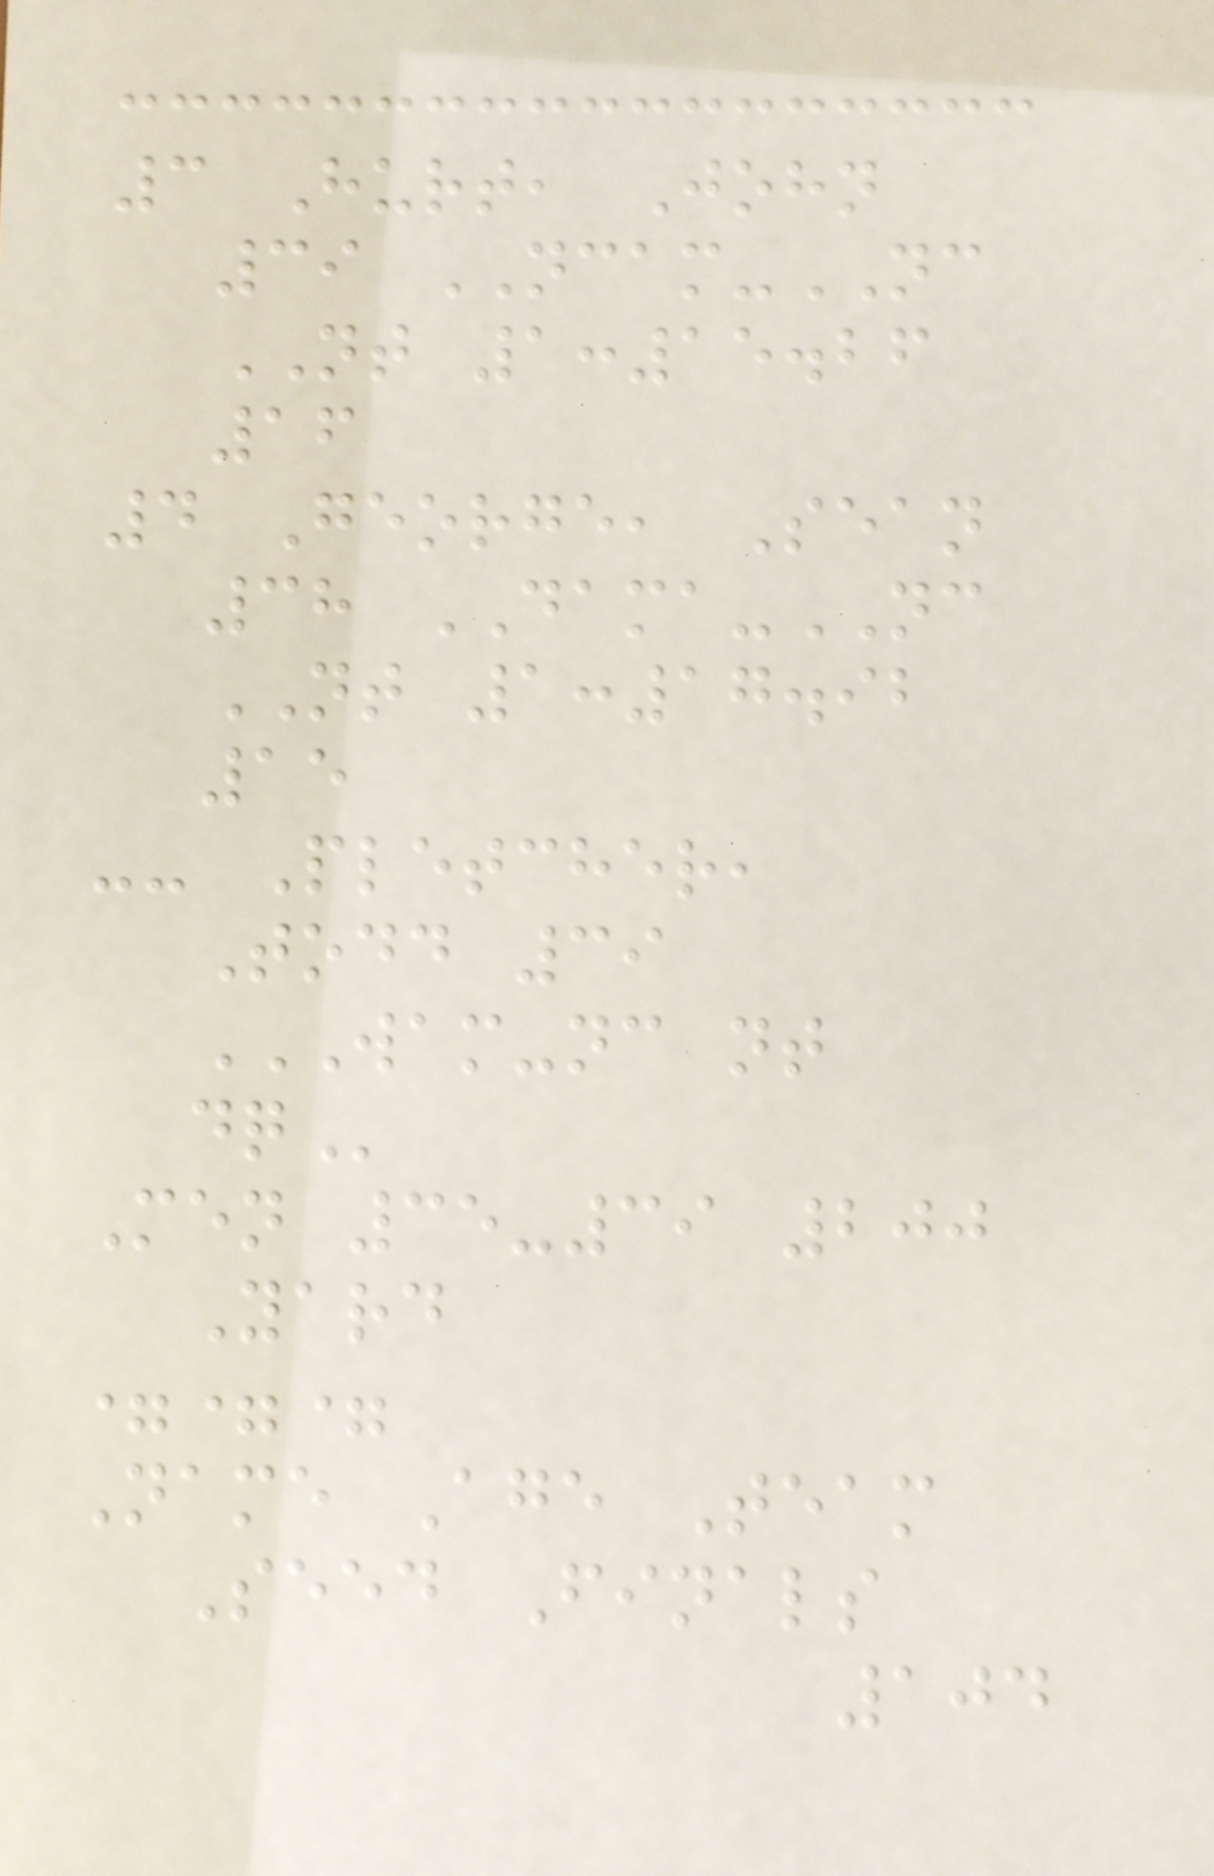3 Hurt, John
39 NCAM-NC
NT 1:15.26
16
4 George, Sean
38 DAMA-NC
NT 1:17.92
15
-- Pletcher,
Todd 39
WAM-NC NT
DQ
Men 35-39 200
Yard
===
Name Age Team
Seed Finals
104
